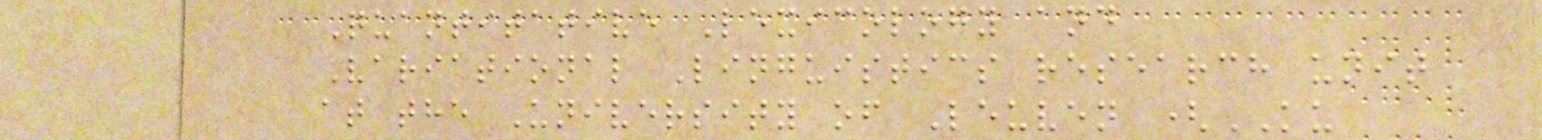Quantitative Lexicology and
Variational Linguistics research unit
at the University of Leuven (KU
